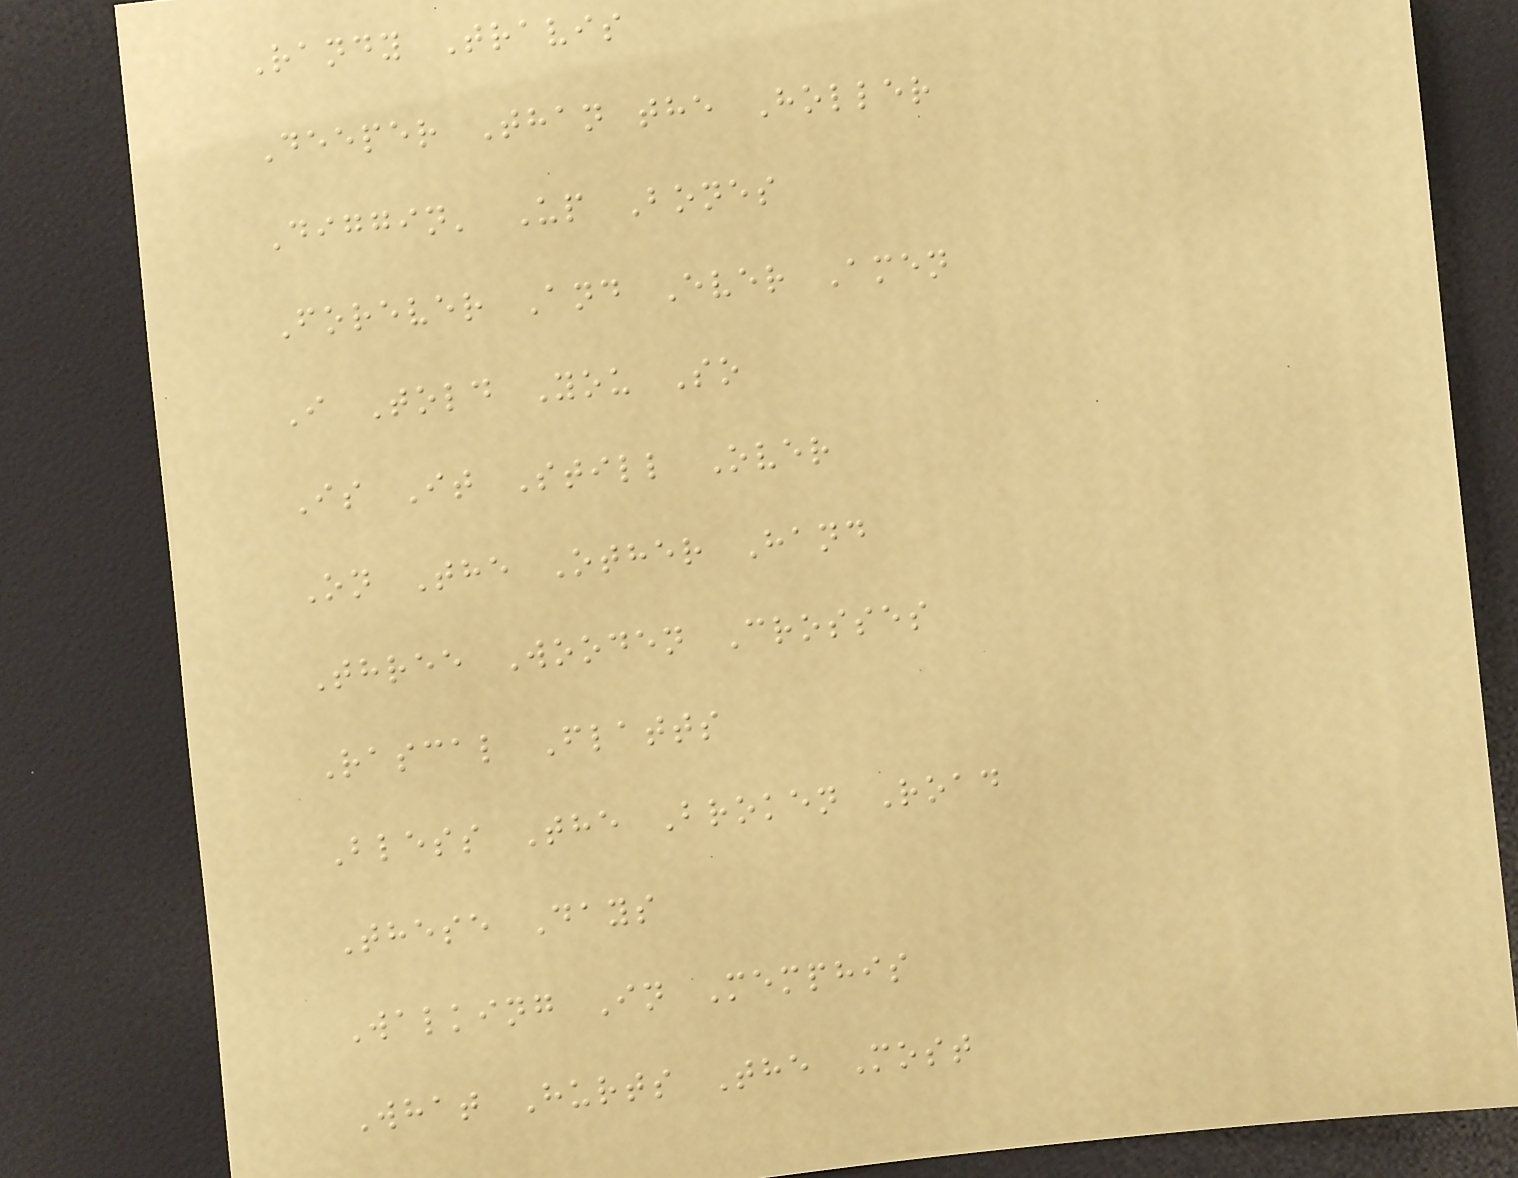Randy Travis
Deeper Than the Holler
Diggin' Up Bones
Forever And Ever Amen
I Told You So
Is It Still Over
On The Other Hand
Three Wooden Crosses
Rascal Flatts
Bless The Broken Road
These Days
Walking In Memphis
What Hurts The Most
